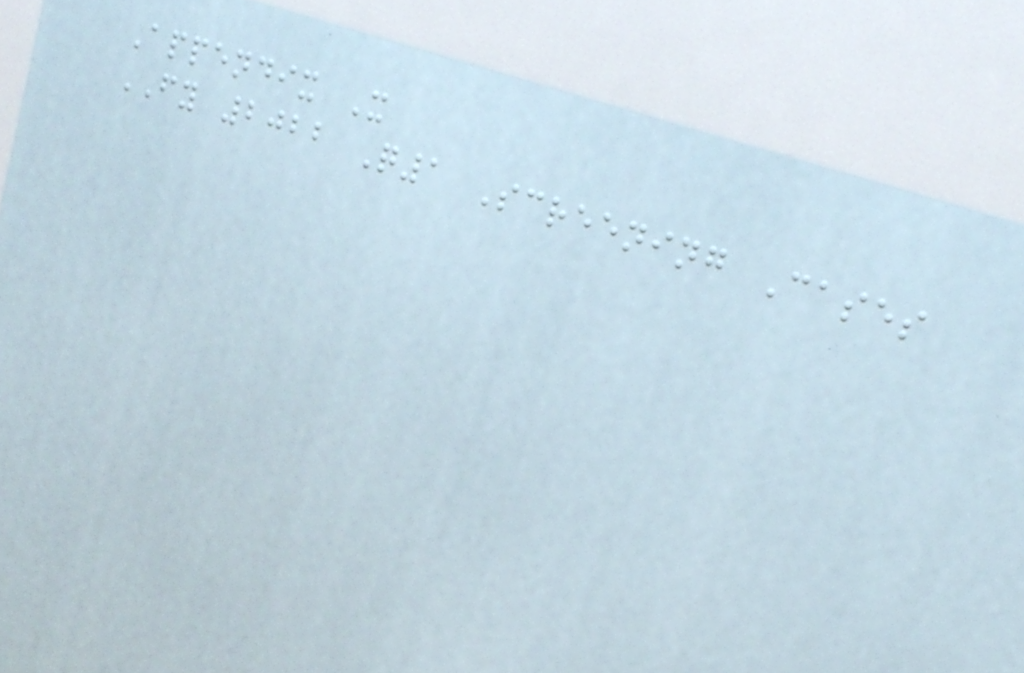Appendix X
FY 2022 Q1 Screening Cases
